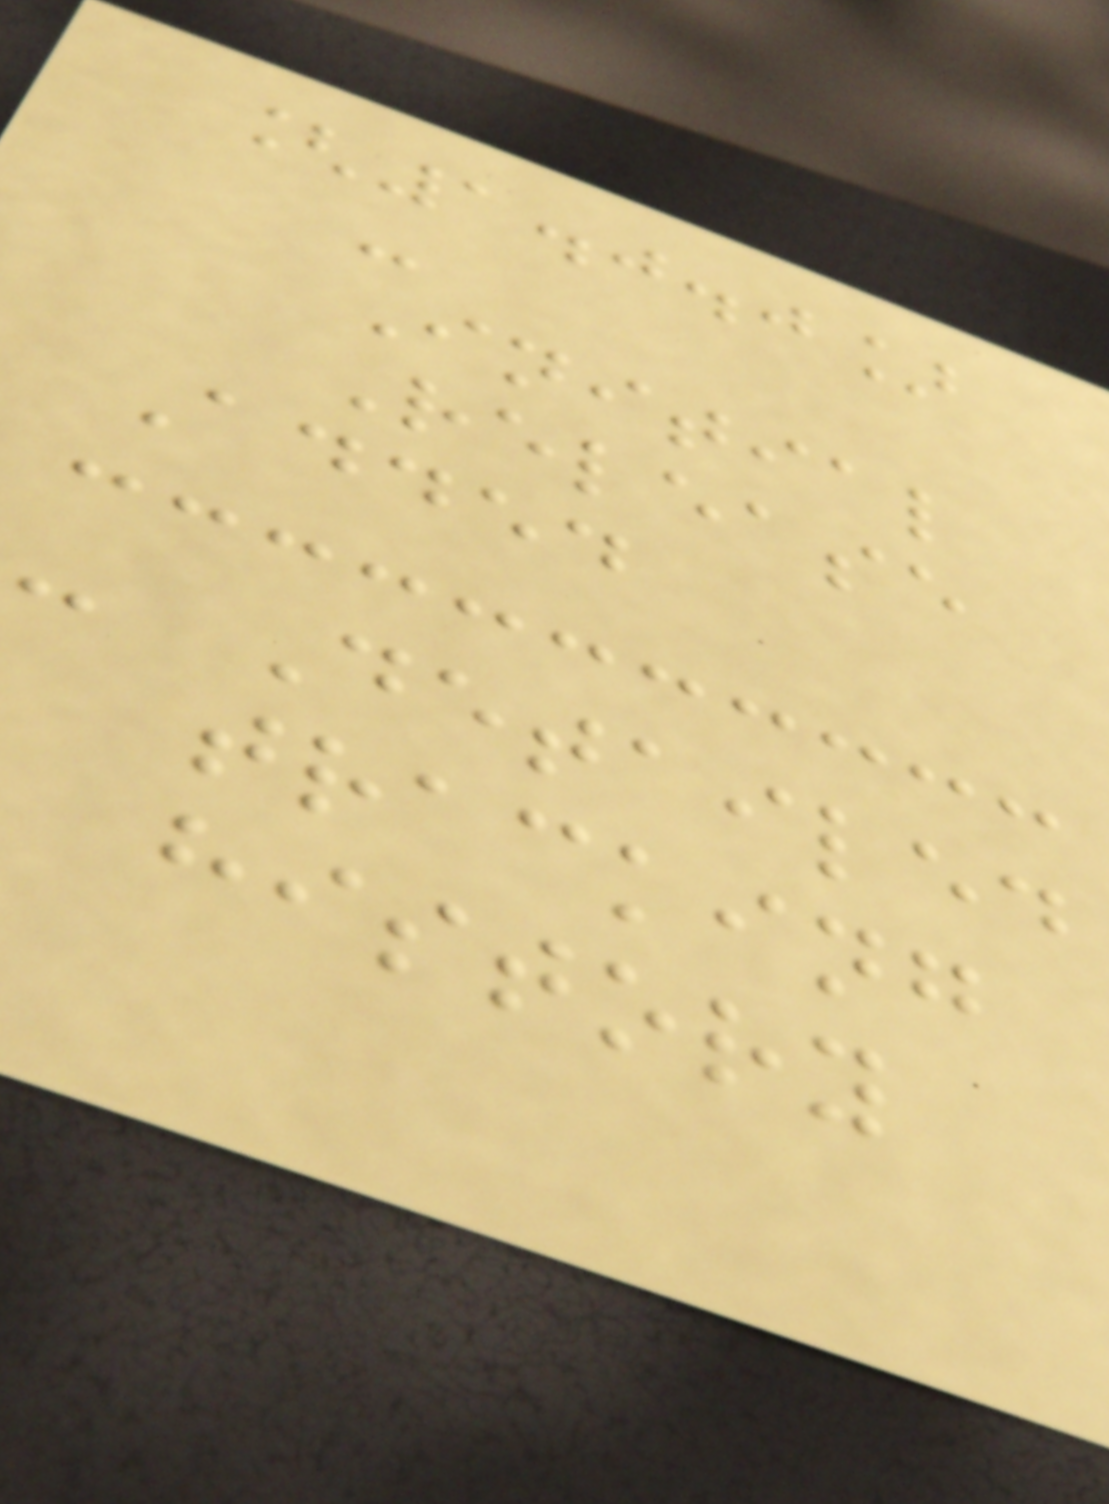[1.0.0]
-
Initial
Release
Added
- Detailed
tracking
history
